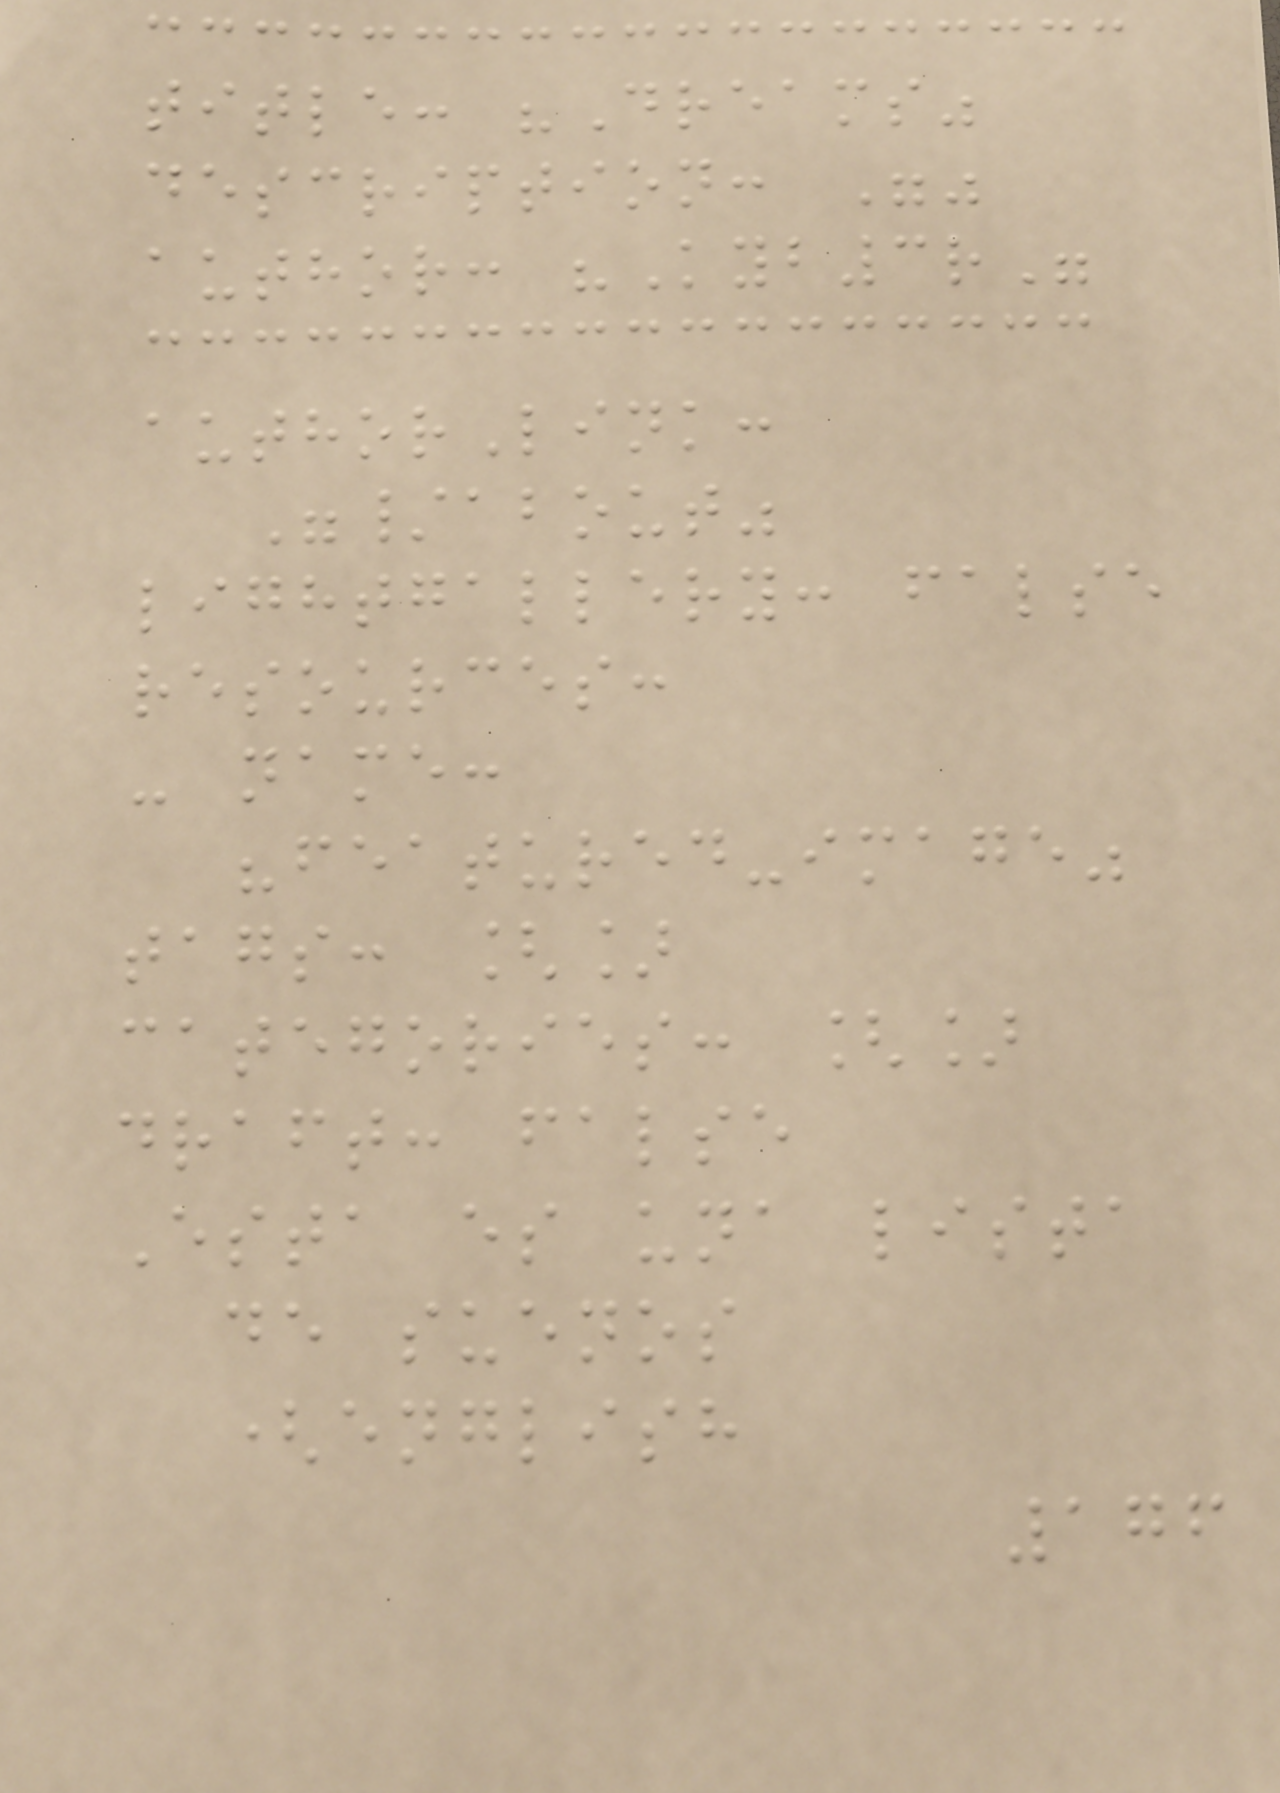title: "Dreams"
description: ""
author: "Kyb3r"
authorLink:
"/about"
lightgallery: false
resources:
- name:
"featured-image"
tags: []
categories: []
draft: false
Esta es una lista
de suenos
(english
176
